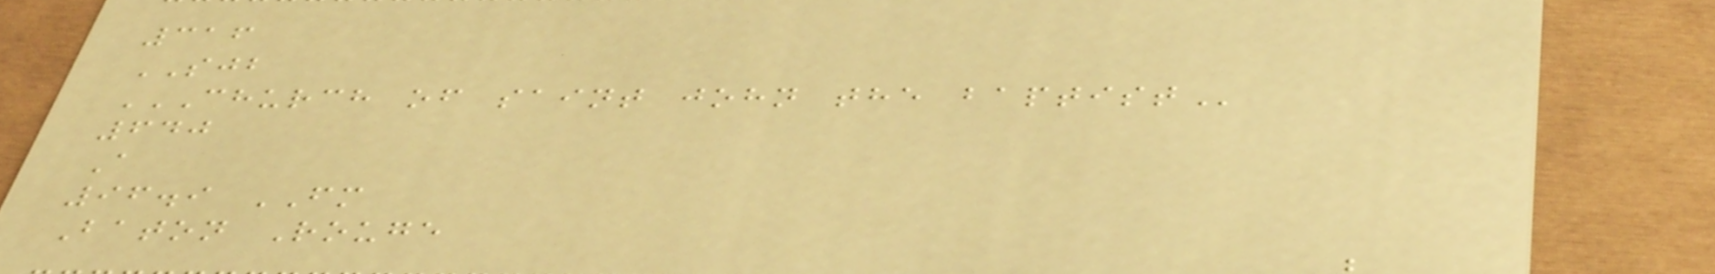316
SJB
CHURCH OF SAINT JOHN THE BAPTIST
640
A
96.9 FM
Baton Rouge
